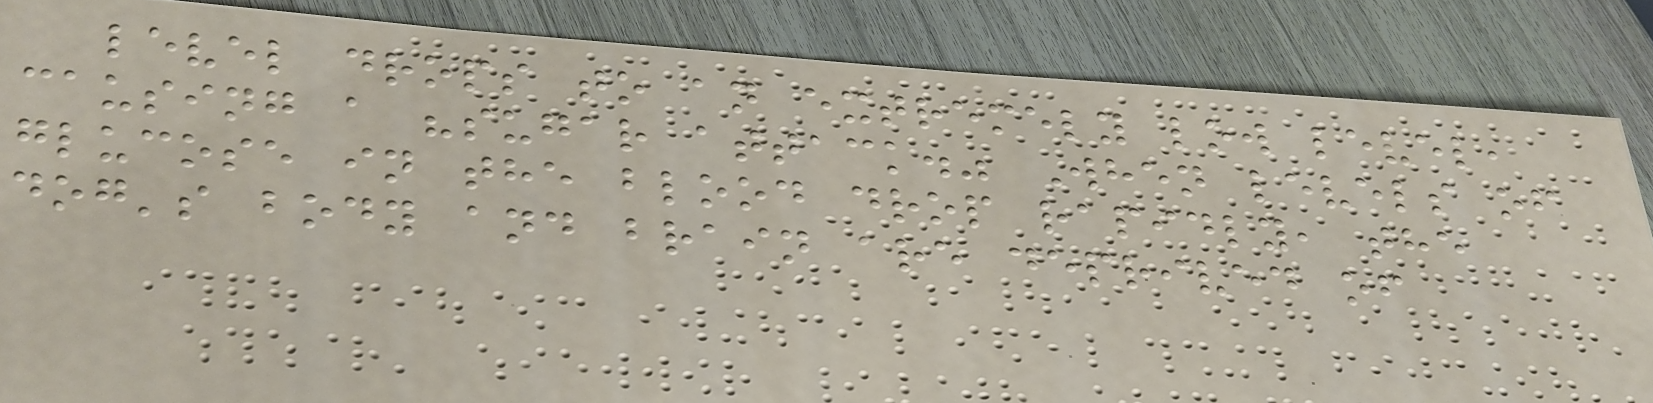level drops to an extremely low level,
causing a "sugar attack." When levels of
glucose in the blood drop rapidly, the
dog's body and brain are deprived of
